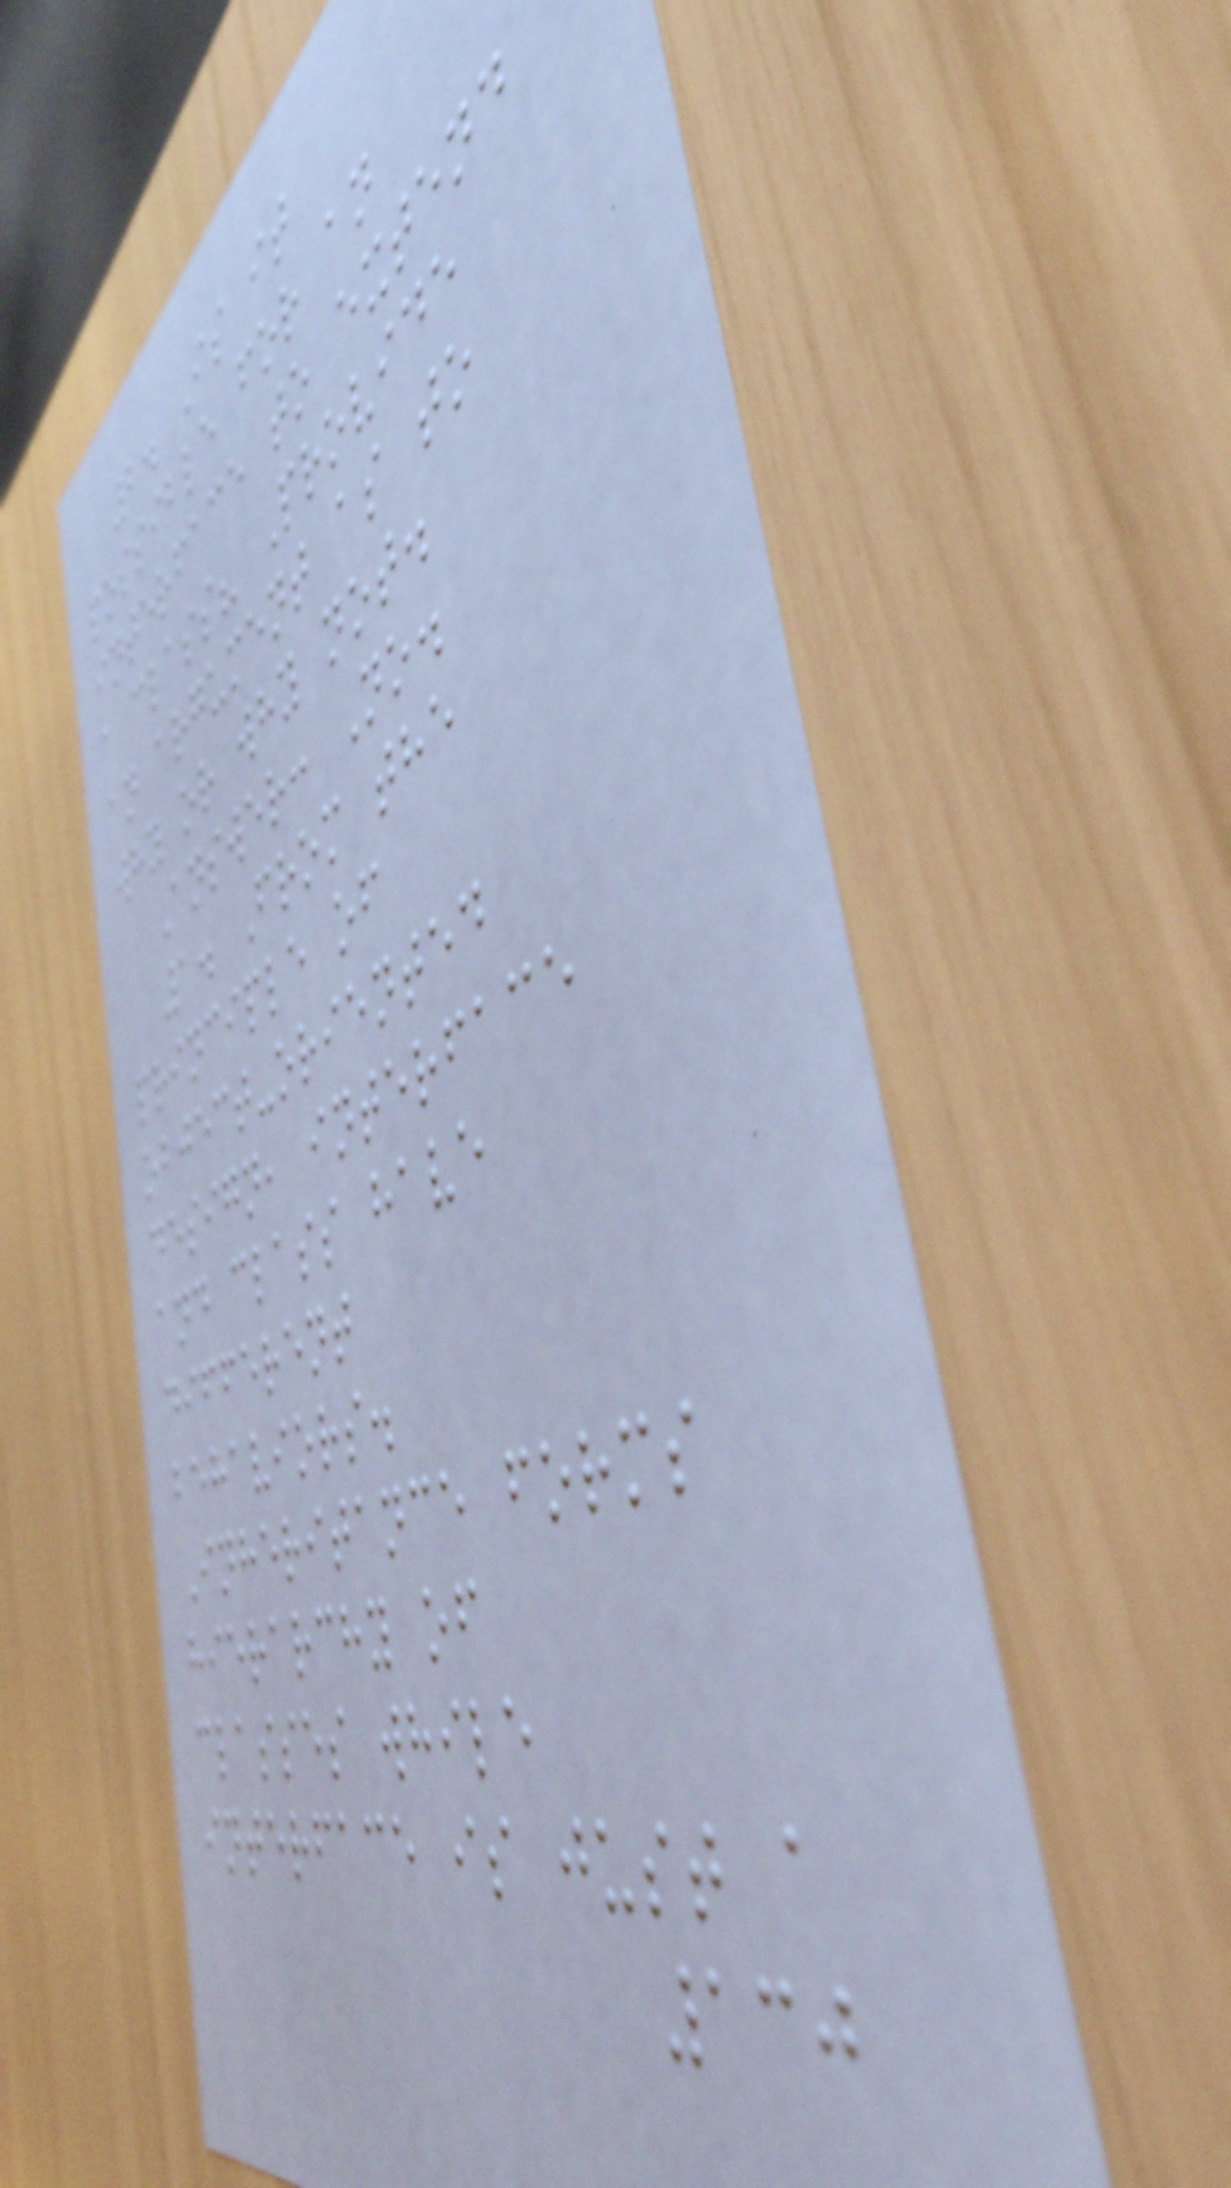2. Is it
possible for an
interface to extend
a class? Provide
an argument as to
why or why not.
Answer: No.
1. From the
principle of
object-oriented
design, interface
and class have
different
behaviors.
Inheritance forms
hierarchy of
classes while
interface is just a
130
